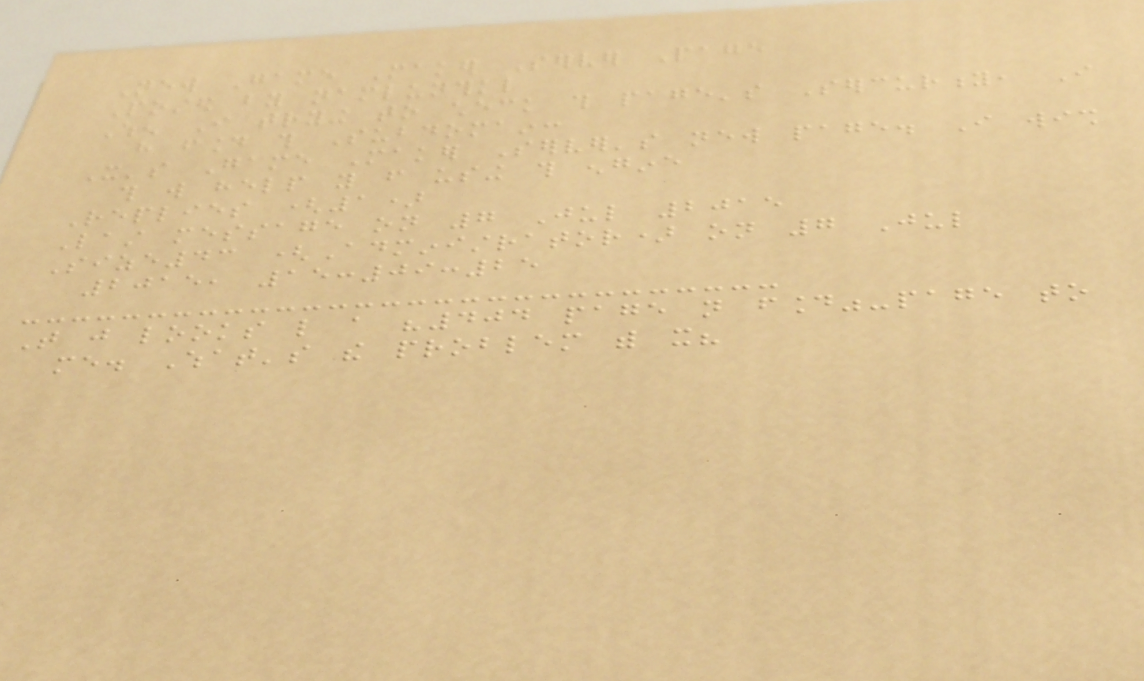New Game Maker Server Page
Posted by namlunthkl
When I trying to check this page's Sercurity, I
have found this Subdomain:
It's Game Maker Server's new page. I wish
this will help you from using this engine
Replies (1)
Last message on 7 Jul 2015
Size43 (Administrator) on 7 Jul
2015, 15:09:25
That just looks like a "404 page not found"-page to
me. What's the problem with it?
